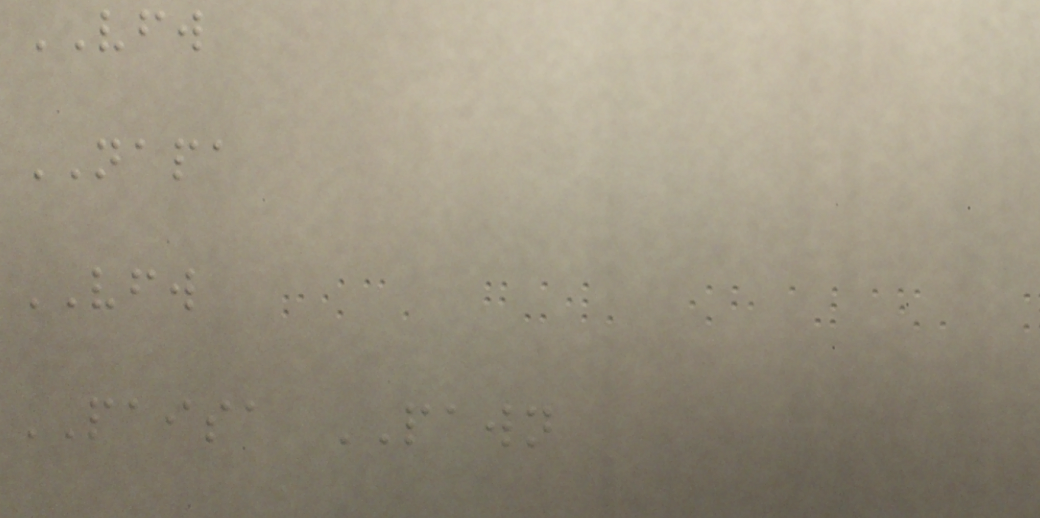VFW
NAPA
VFW
PAISA PAWN
